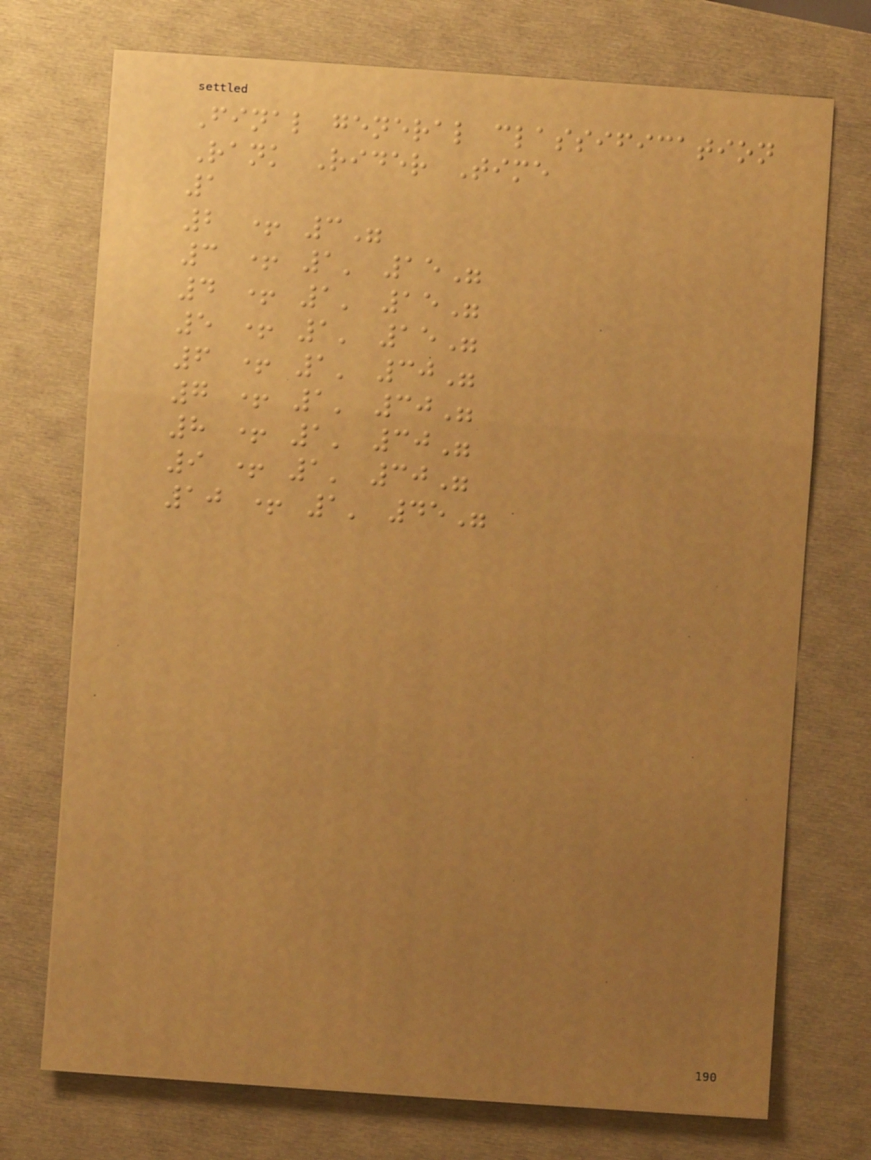Final general classification
Rank Rider Time
1
2 + 3"
3 + 1' 15"
4 + 1' 15"
5 + 1' 15"
6 + 1' 30"
7 + 1' 30"
8 + 1' 30"
9 + 1' 30"
10 + 1' 45"
